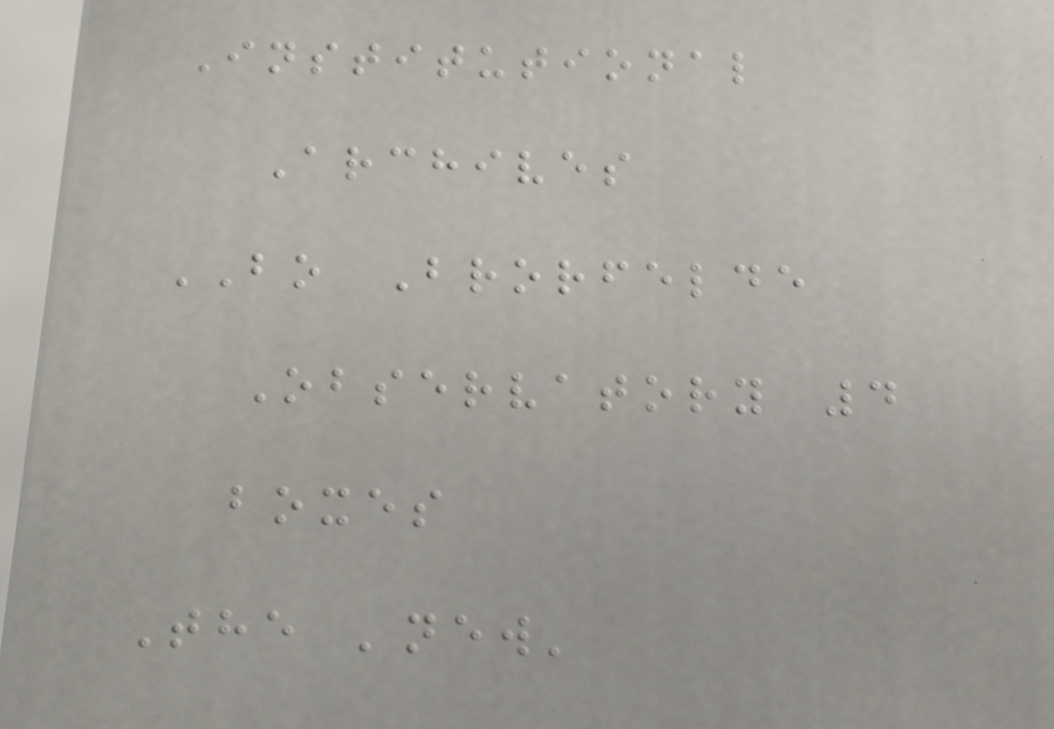Institutional
Archives
BO Brorfelde
Observatory 4
boxes
The 'new'
